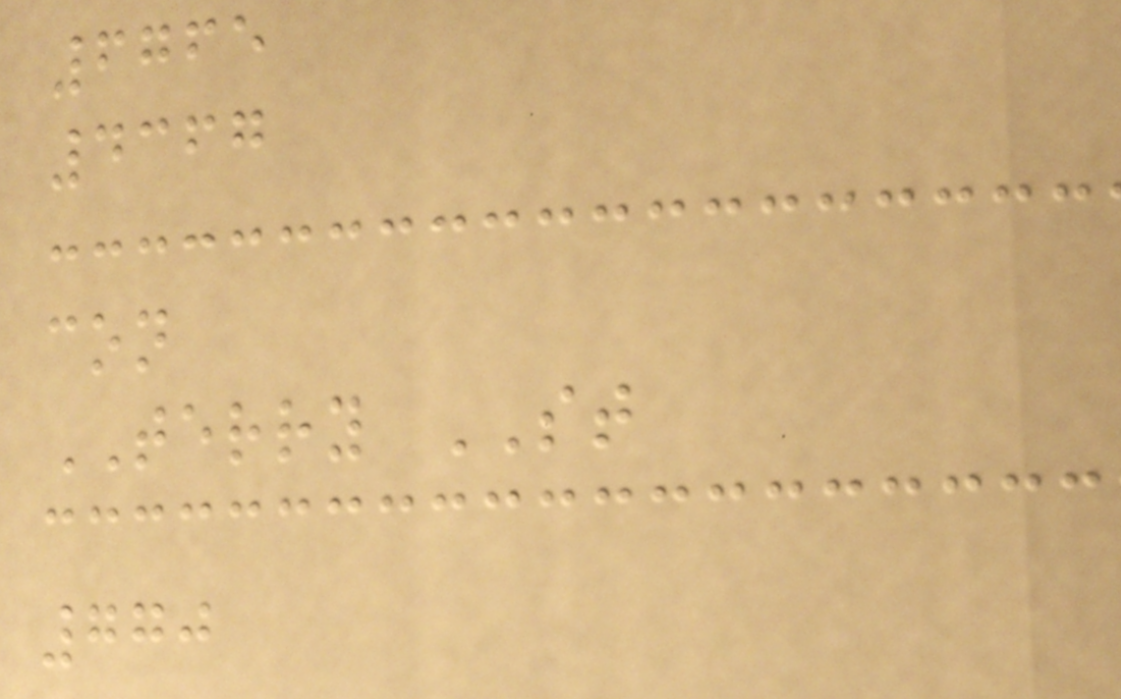6765
4367
con
TERRY ST
770
